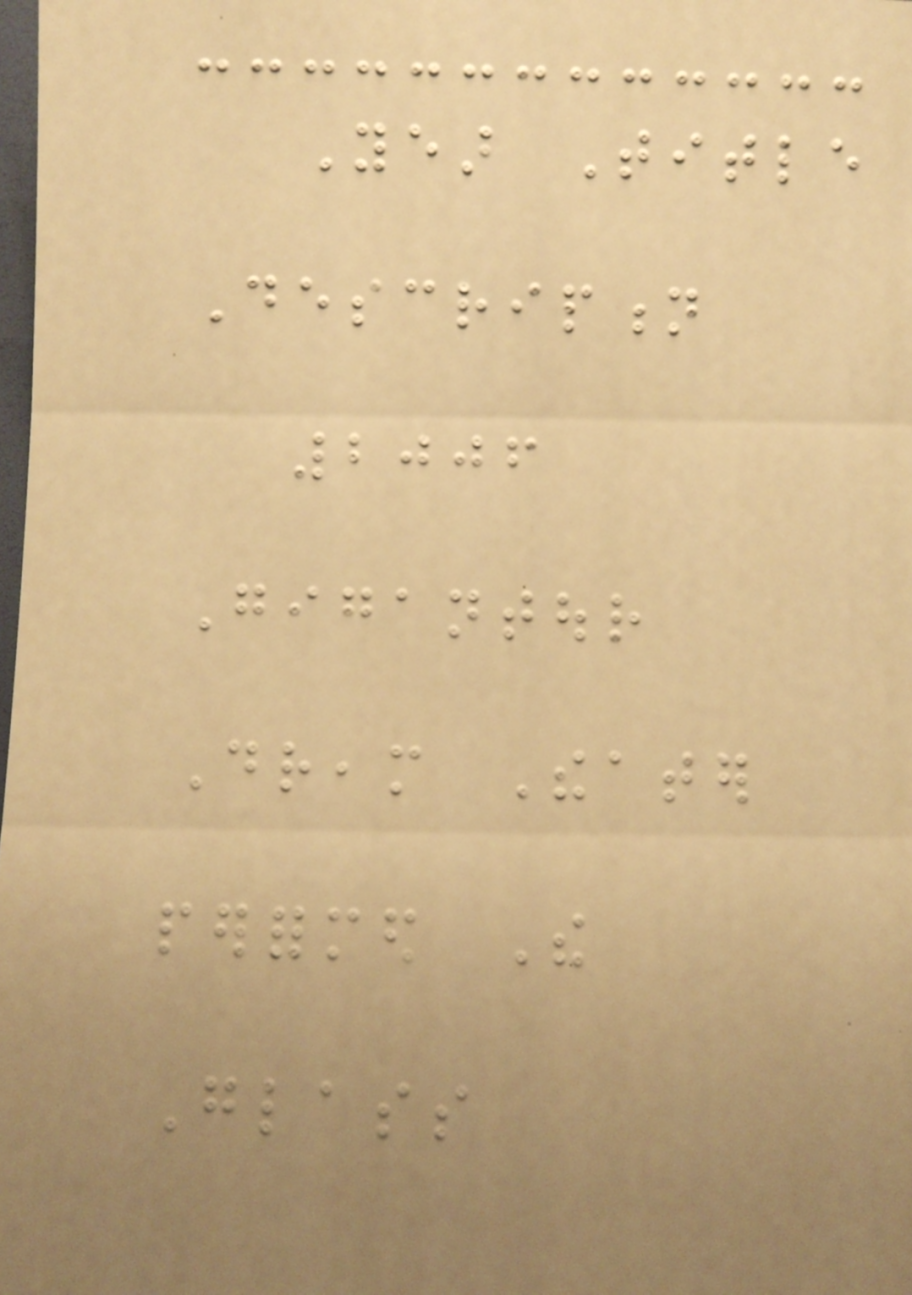Year Title
Description
2006
Gigantour
Dream Theater
performed The
Glass
